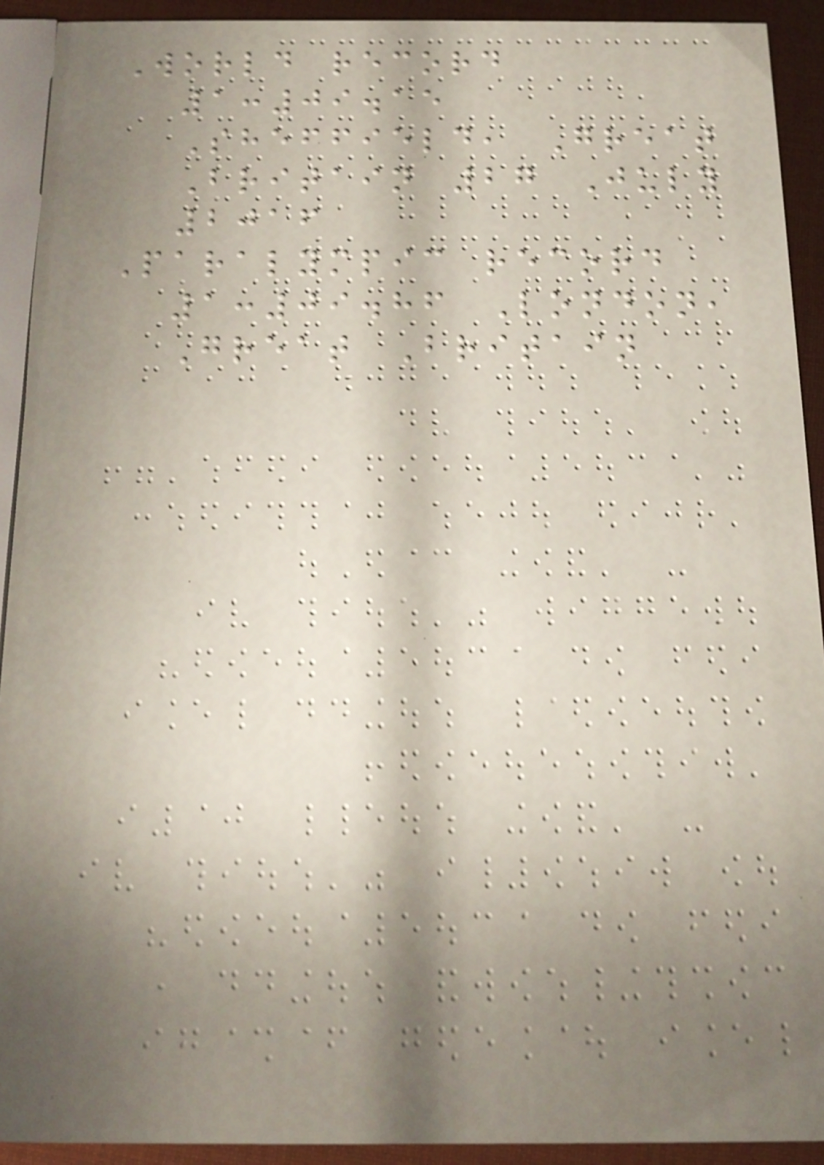World record
1:09.15
Sheffield, Great
Britain 27 July
2016
Paralympic record
1:09.86 London,
Great Britain
